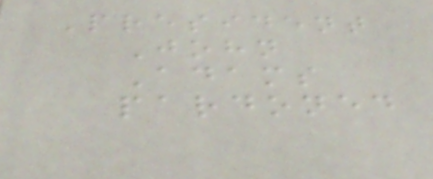President
John
Adams
pardoned
